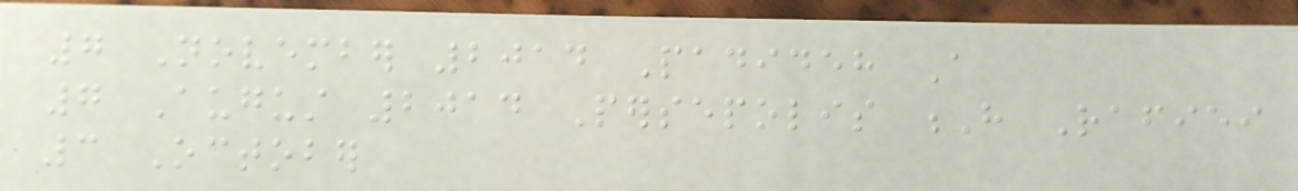7 November 2014 Padideh A
7 August 2014 Persepolis H Rafiei
3 October
